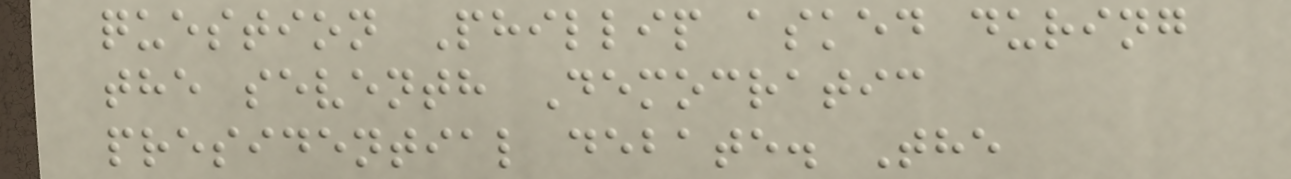question Phillip asked during
the seventh Democratic
presidential debate. The
